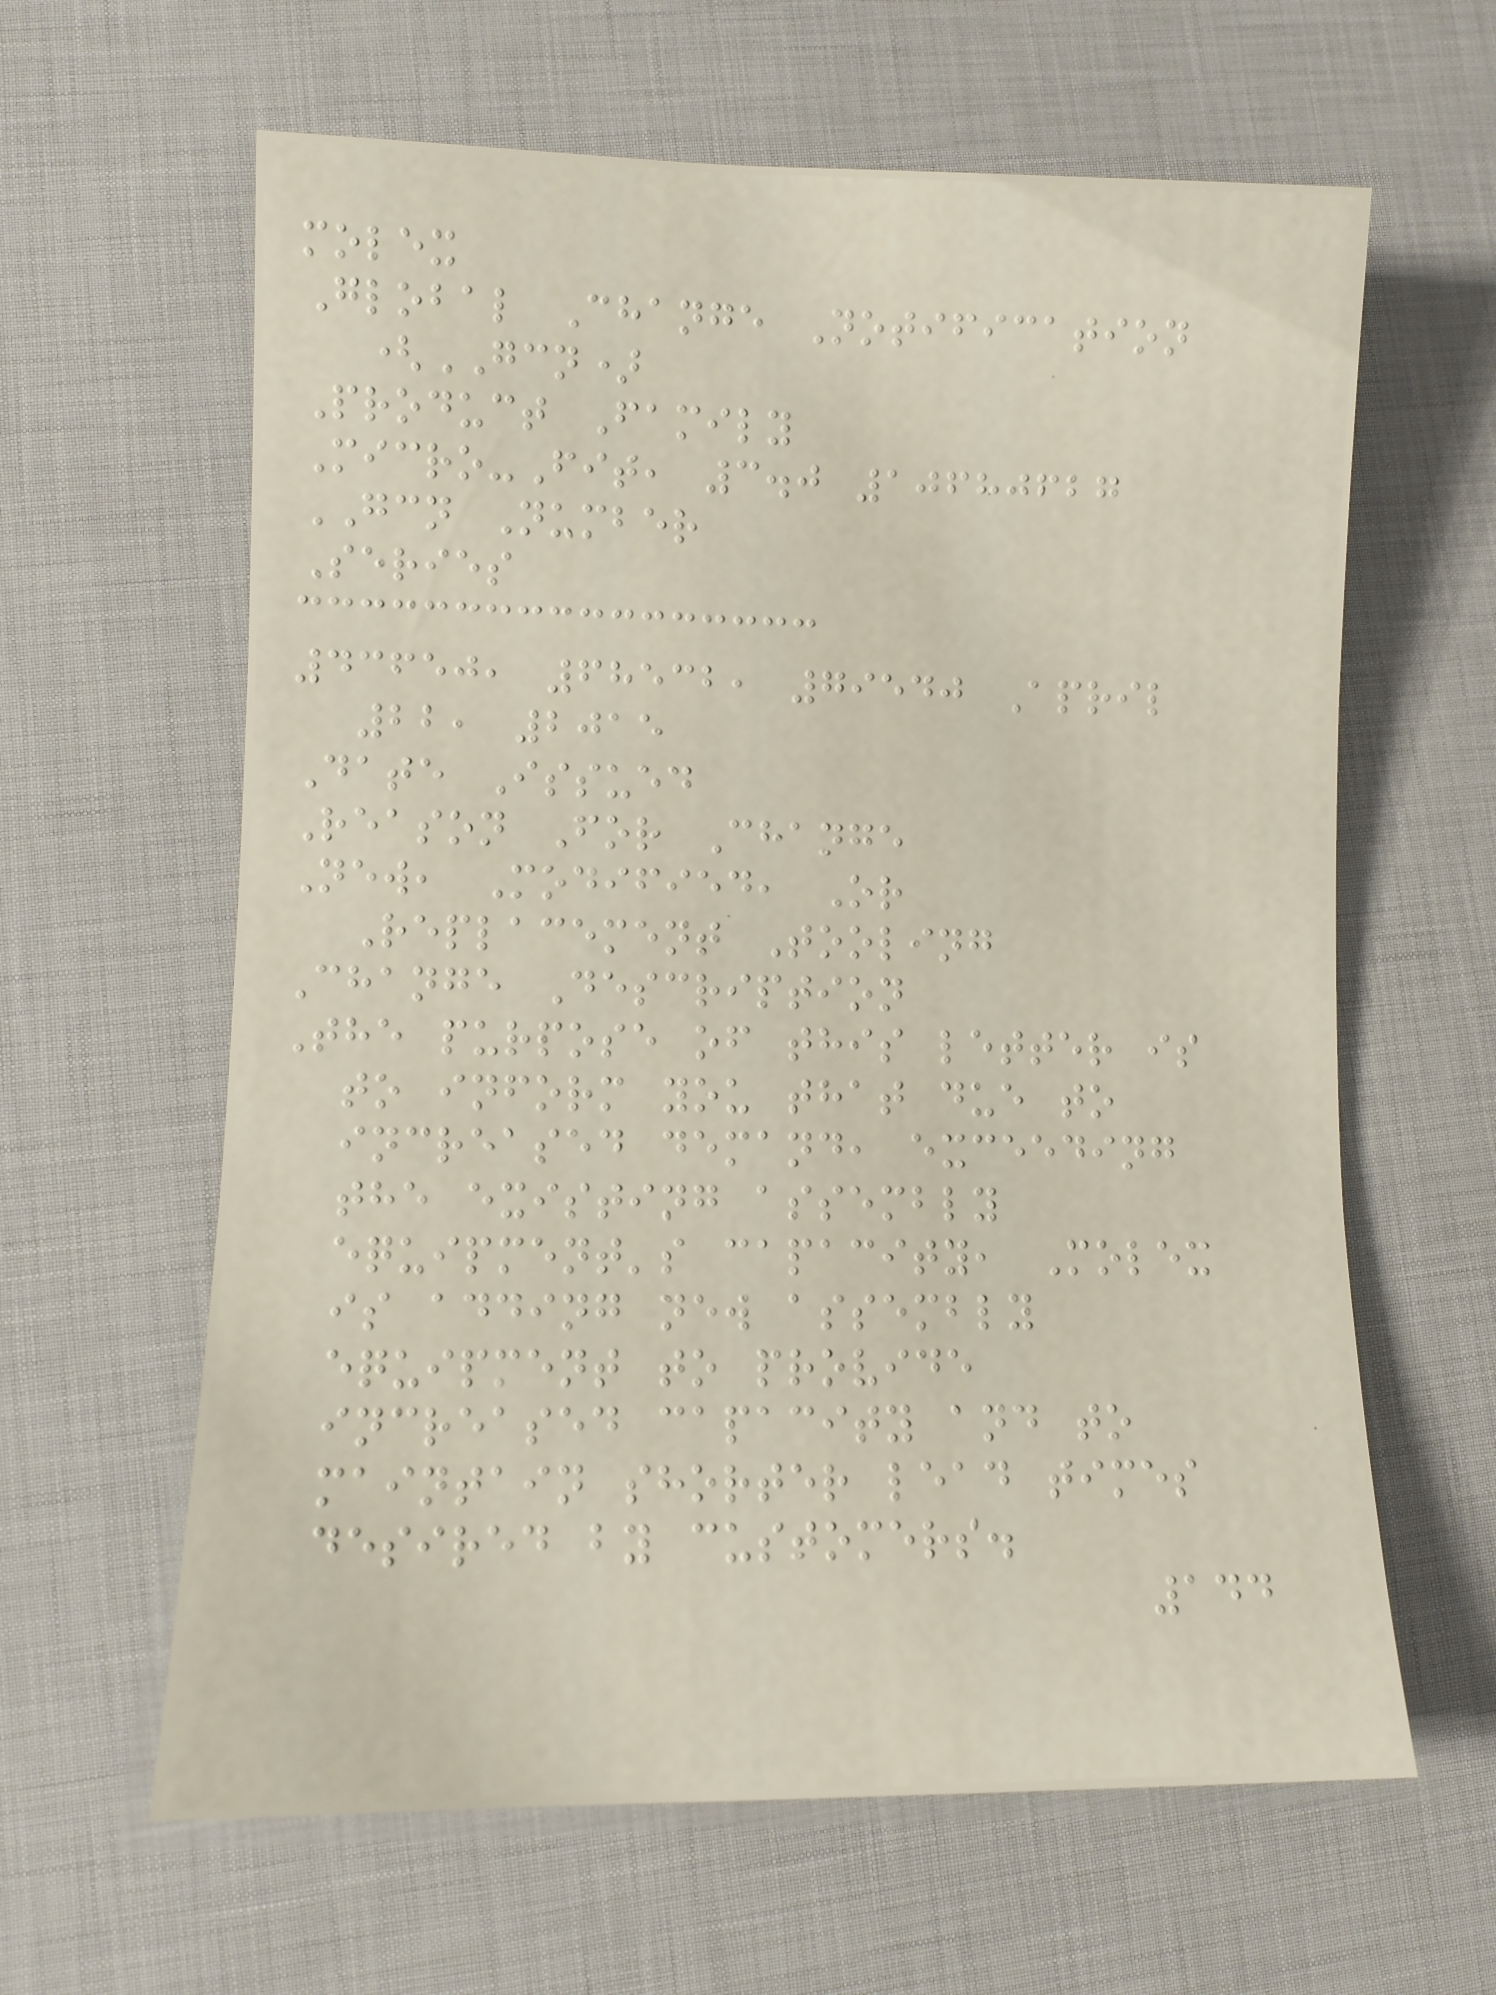molex
Global Change Notification
(GCN)
Product Family
Micro-Fit, 3.0 10680627
GCN Number
Series
43650, 68532, 79540 April
22, 2015
Date Issued
Reason For Change
New, Modified, Or
Replacement Tooling
Change Description
The purpose of this letter is
to inform you that due to
increased demand, exceeding
the existing assembly
equipment's capacity, Molex
is adding new assembly
equipment to provide
increased capacity and to
maintain shorter lead times
desired by customers.
144
